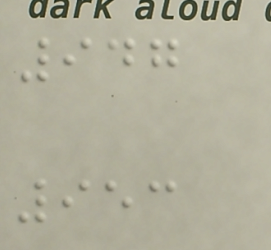947
953
